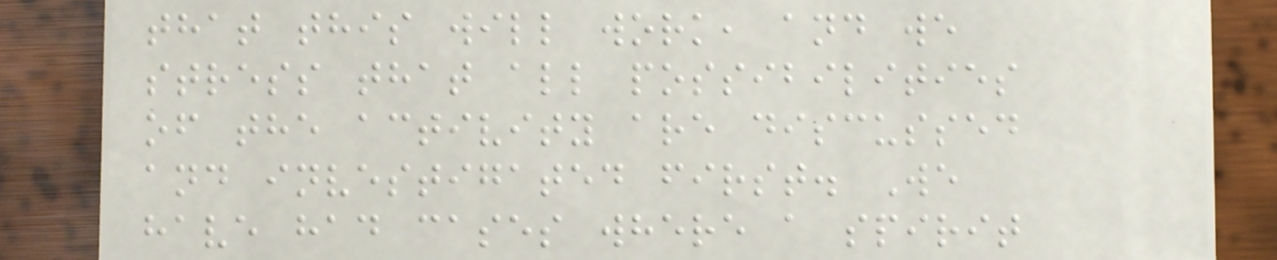that this will work, and we
stress that all possibilities
of the activity are discussed
and investigated first. We
have had cases where a spirit
